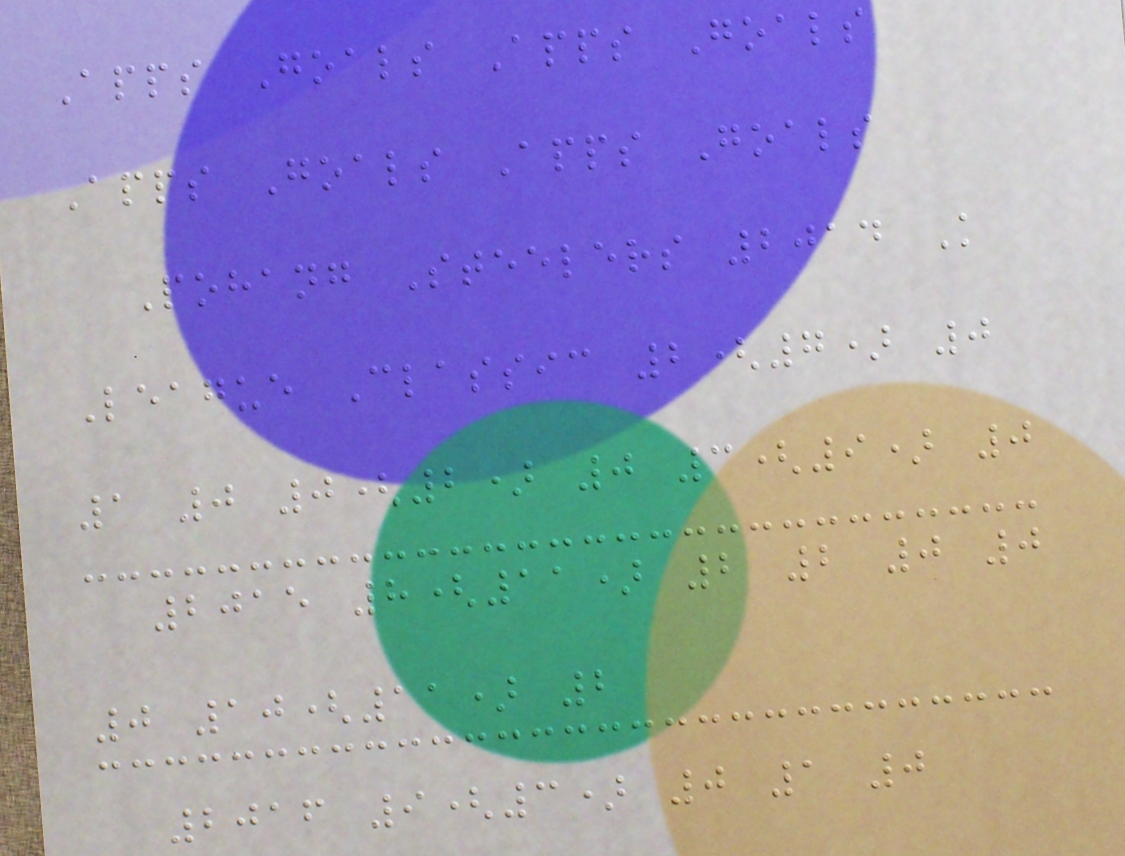Apps Goals Apps Goals
Apps Goals Apps Goals
Pohang Steelers 2014 K
League Classic 2(7) 0
1 0 0(2) 0 3(9) 0
2015 8(11) 2 2 0 0
0 10(11) 2
2016 9(3) 0 1 0
